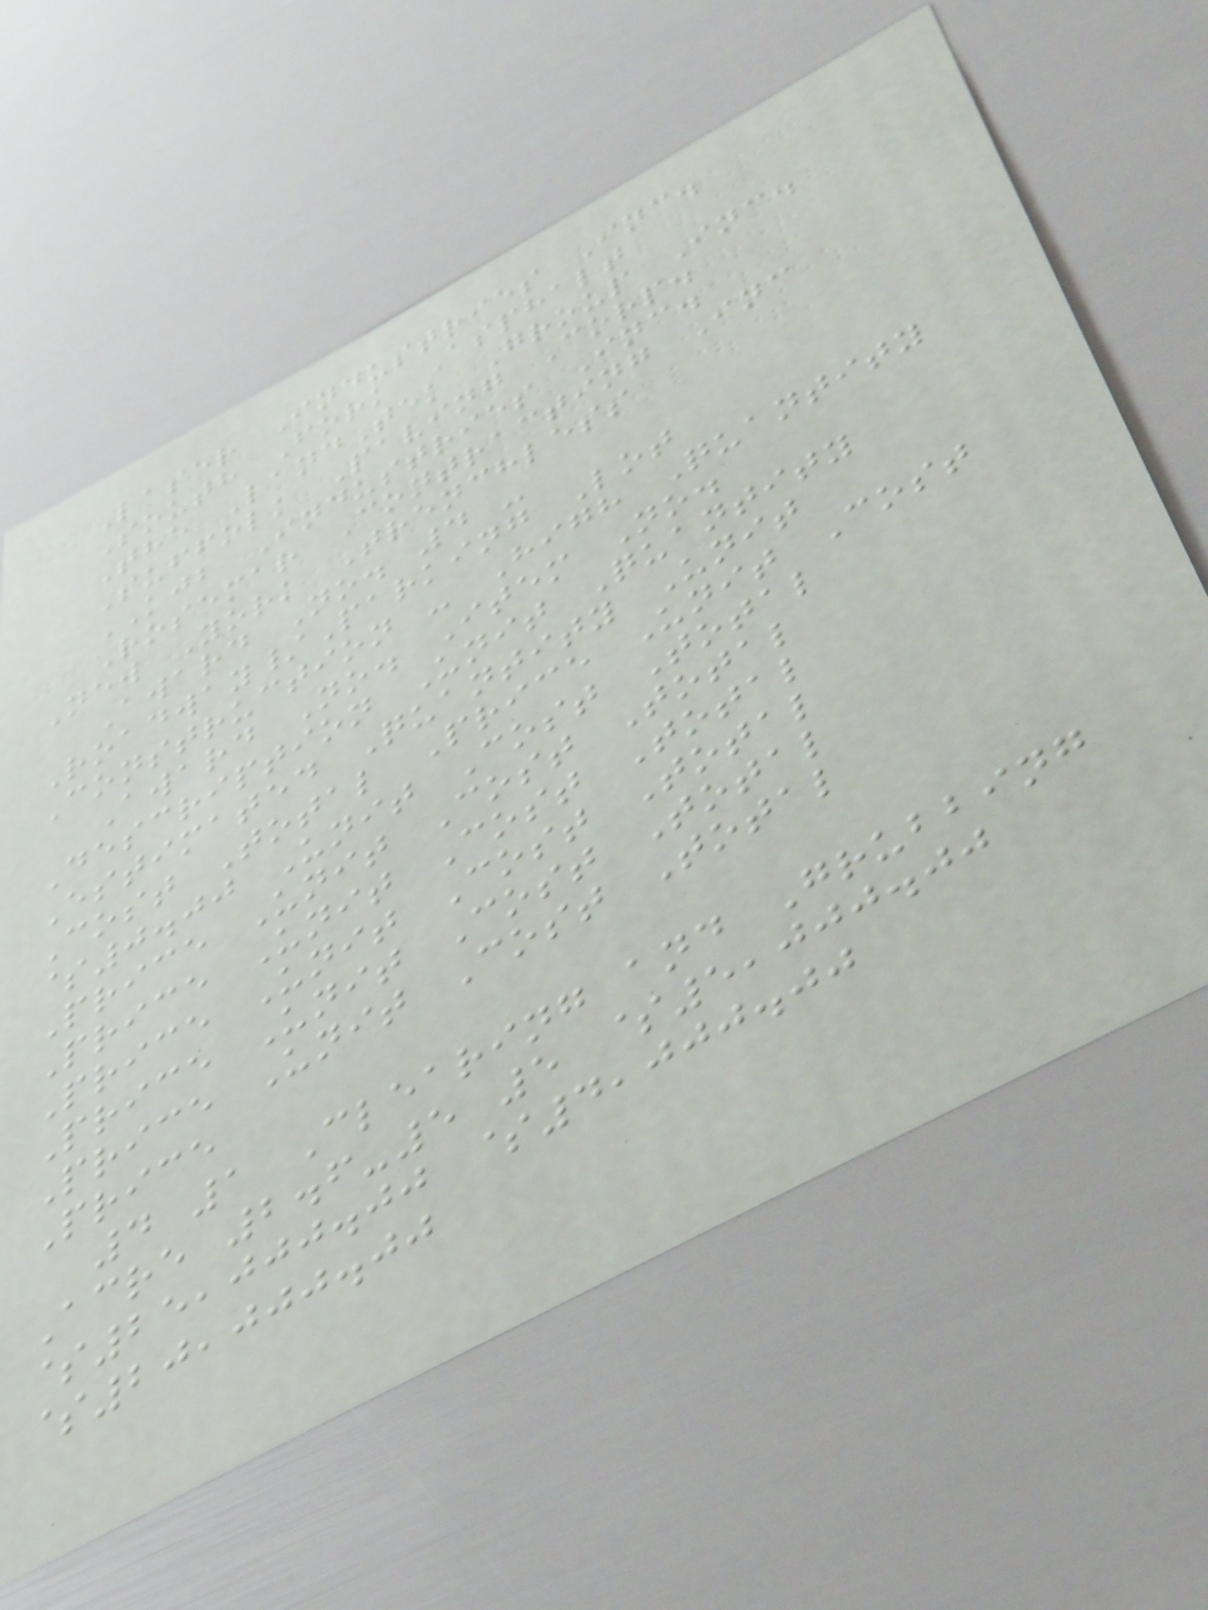Laser Industries Inc.
South Fork Asphalt
The LandTek Group Inc.
Suffolk Paving Corp.
KJB Industries Inc.
Rosemar Contracting Inc
New York Trenchless
Award No. 4 -
Roadway/Parking Lot
Construction - High Quantity
Award No. Item No.
Description Unit Quantity
Estimated Quantity Unit
Cost Total Price Unit Cost
$0.00 Unit Cost Total
Price Unit Cost Total
Price Unit Cost Total
Price Unit Cost Total
Price Unit Cost Total
Price Unit Cost Total
Price
4 1 Clearing and Grubbing
Acre 2.6-5 5 $5,000.00
$25,000.00 $4,000.00
$20,000.00
